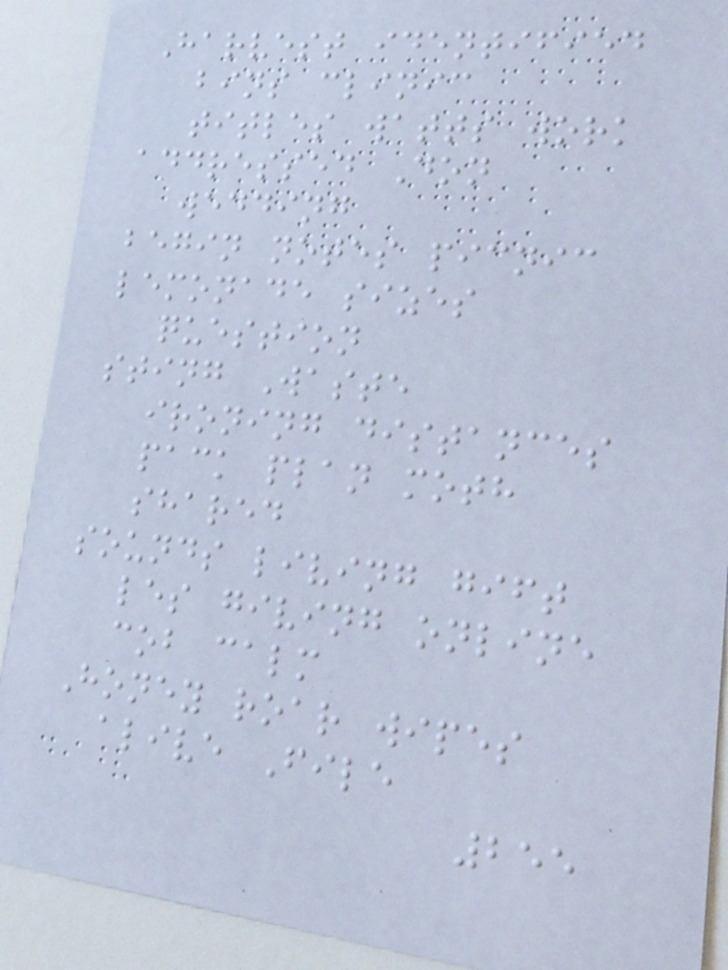Harvest identified
bins clinic
titles watts work
addressed Don
wedding
begin notes picnic
lemonade sizes
question
sting Waste
ironing distances
pack plan moth
shared
sounds living gift
les giving online
cob calm
Honey roar wipes
alive File
255
